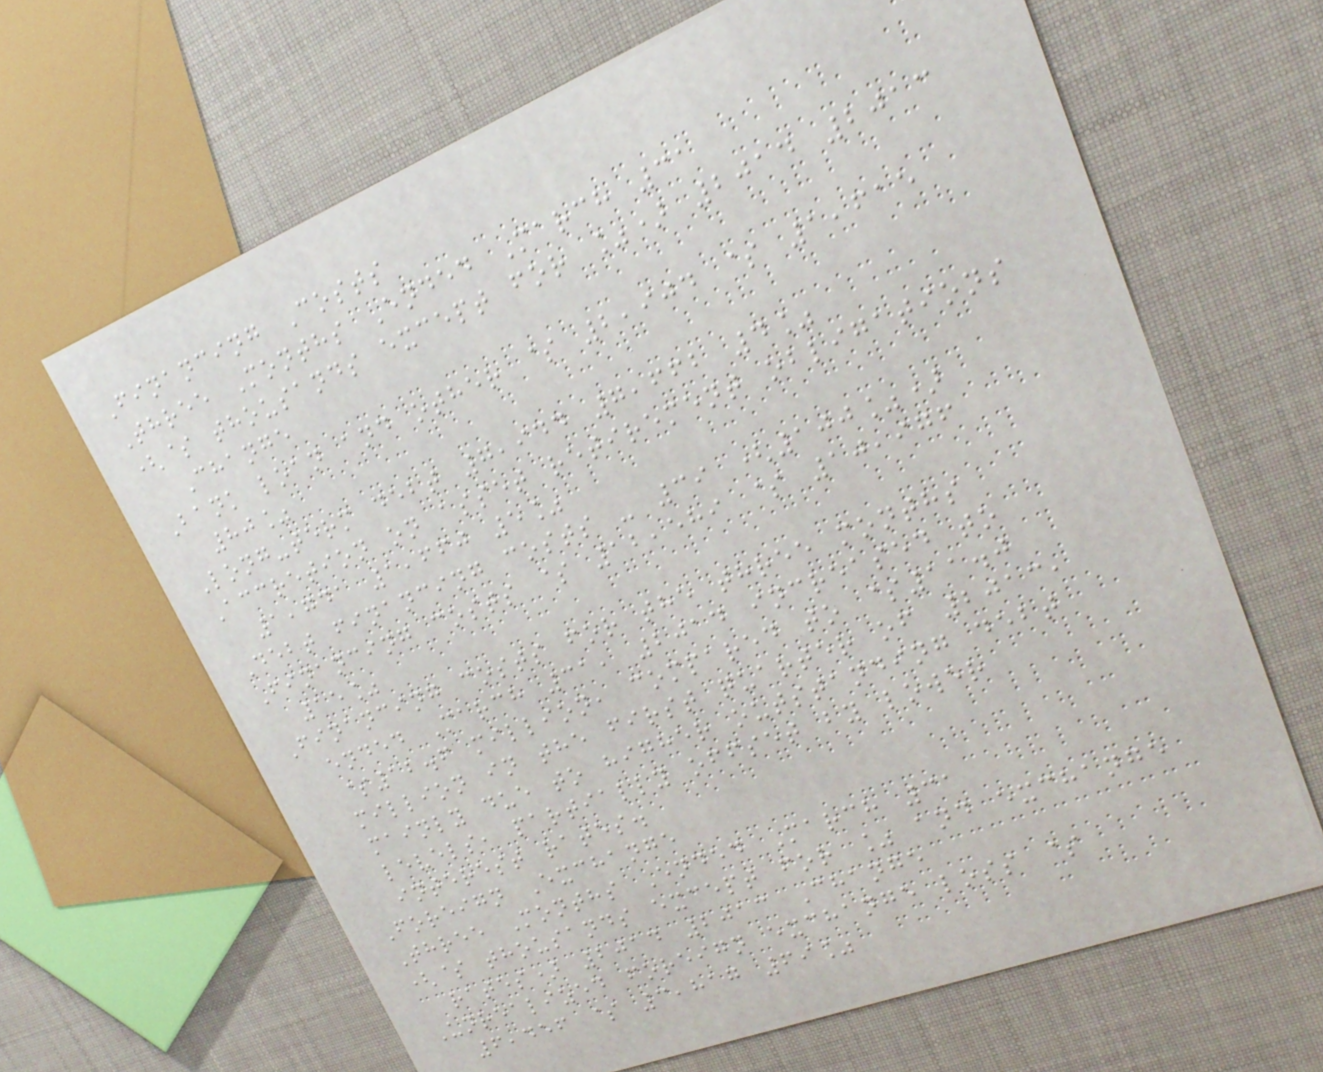Financing Costs
Three Months Ended March 31
($ thousands except for %) 2014 2013
Change
Bank loan and other $ 2,904 $ 1,615
80%
Long-term debt 7,944 7,662 4%
Accretion on asset retirement obligations
1,741 1,660 5%
Debt financing costs - 39 (100%)
Financing costs $ 12,589 $ 10,976
15%
Financing costs for the three months
ended March 31, 2014 increased to
$12.6 million, compared to $11.0
million in the first quarter of 2013,
mainly due to higher outstanding debt
levels, partially offset by lower
interest rates.
Foreign Exchange
Three Months Ended March 31
($ thousands except for % and exchange
rates) 2014 2013 Change
Unrealized foreign exchange loss $
6,456 $ 3,817 69%
